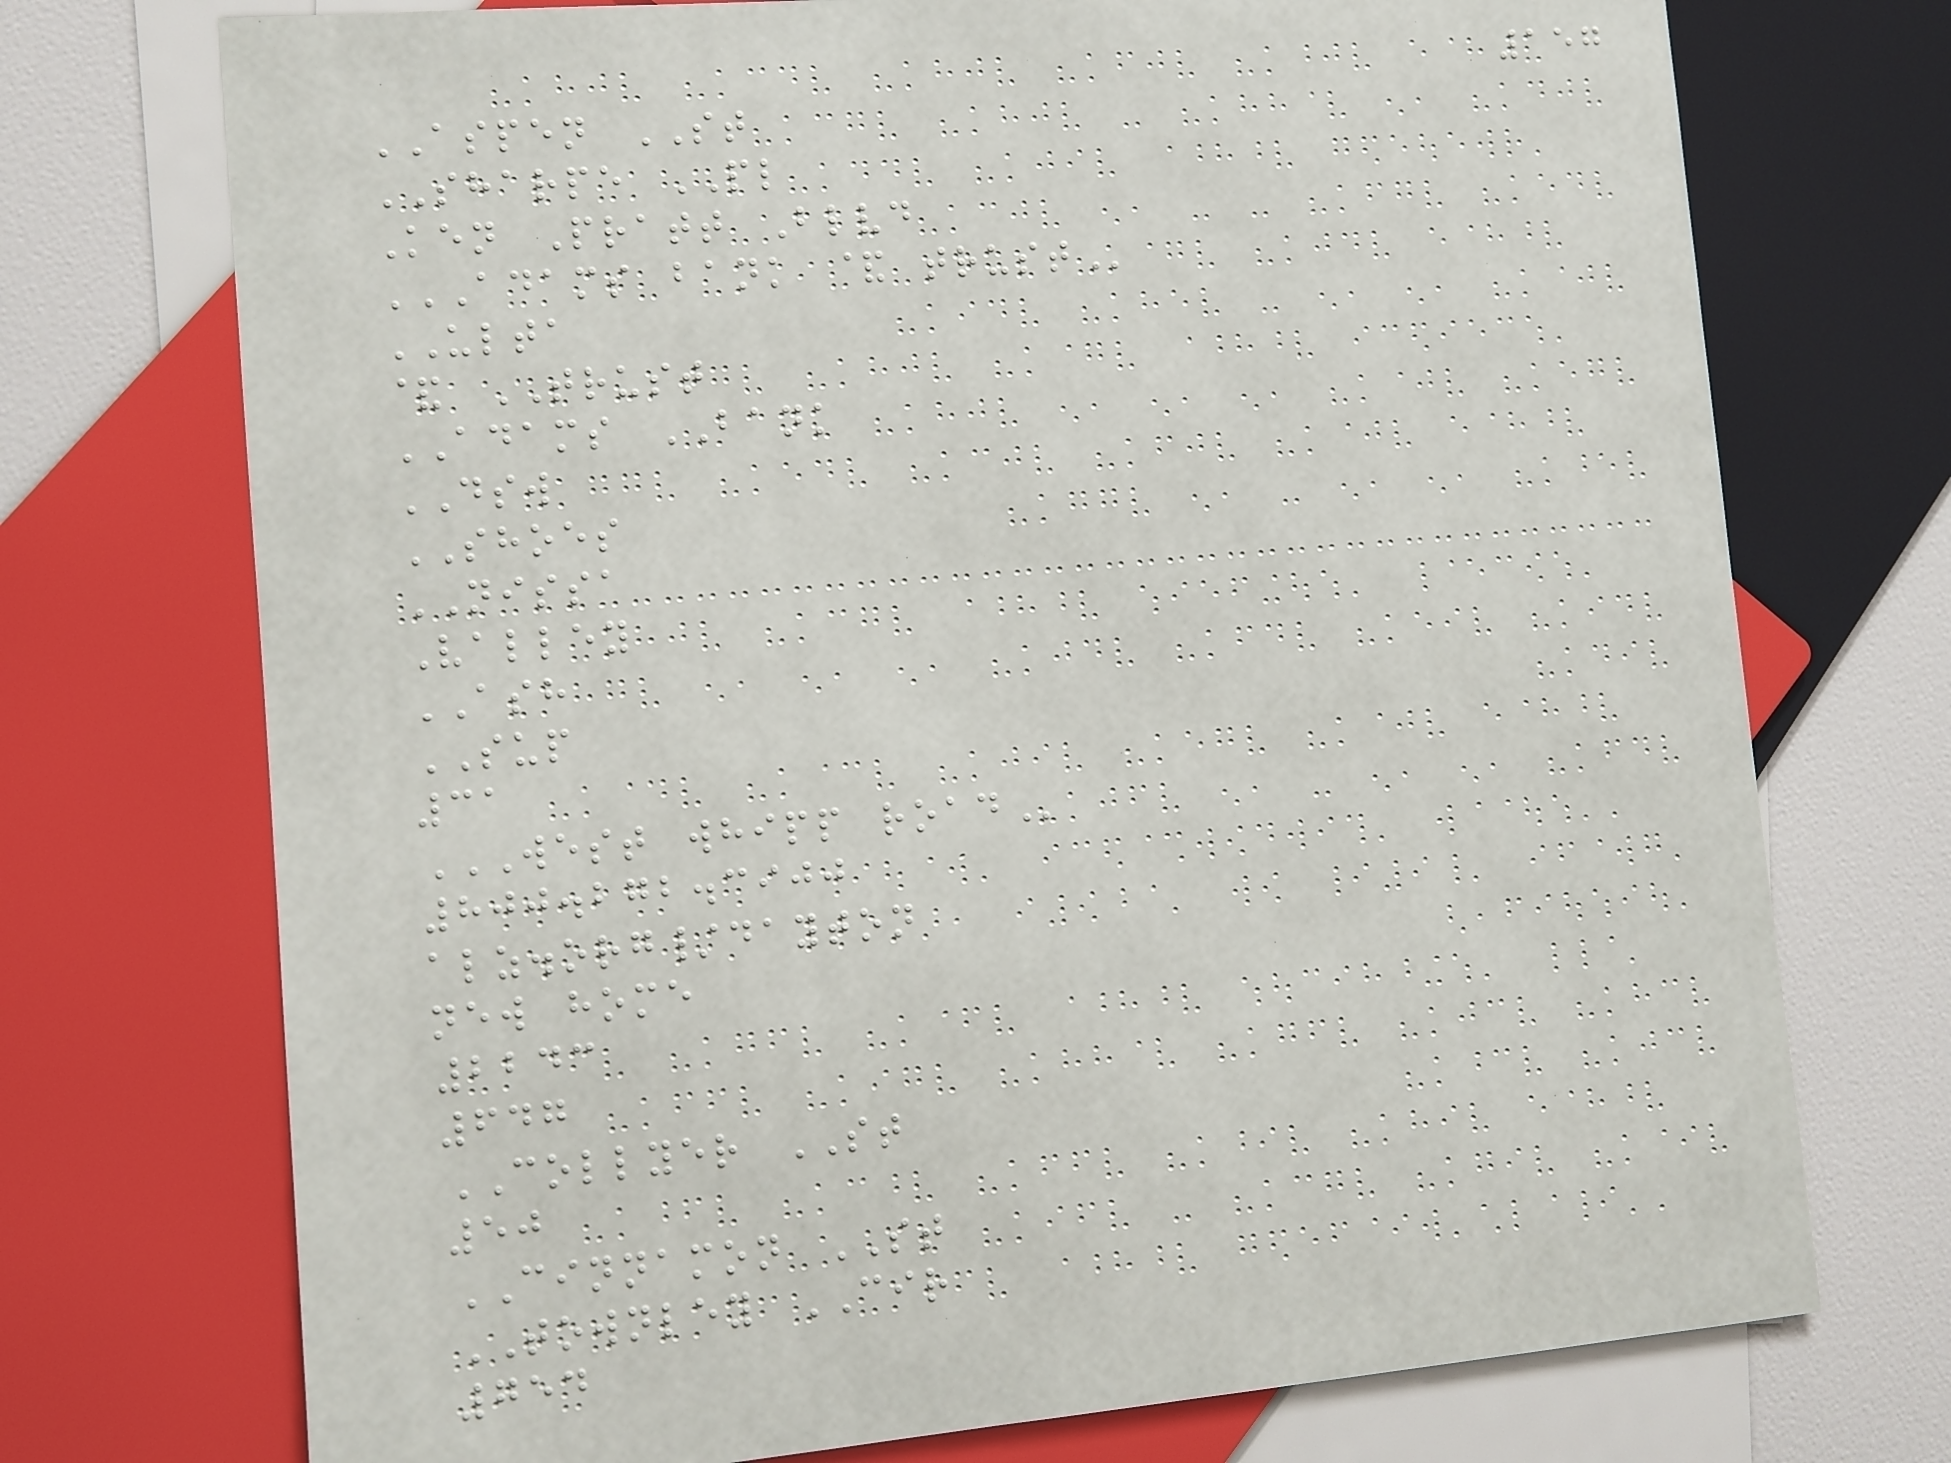157
ASPEN ST
SHARPE PL
Ken Pratt Blvd
ADAMS BANK & TRUST
ULTA
& TRUST
ADAMS BANK
DSW
SHOES
NISSA
Valley
ASH
SUP
31
WEST WHIPP ROAD
800.272.3900
alz.org/dayton
new home
2243
647
COLLYER ST
50
CINNAMON ST
TOWNLEY CIR
754
